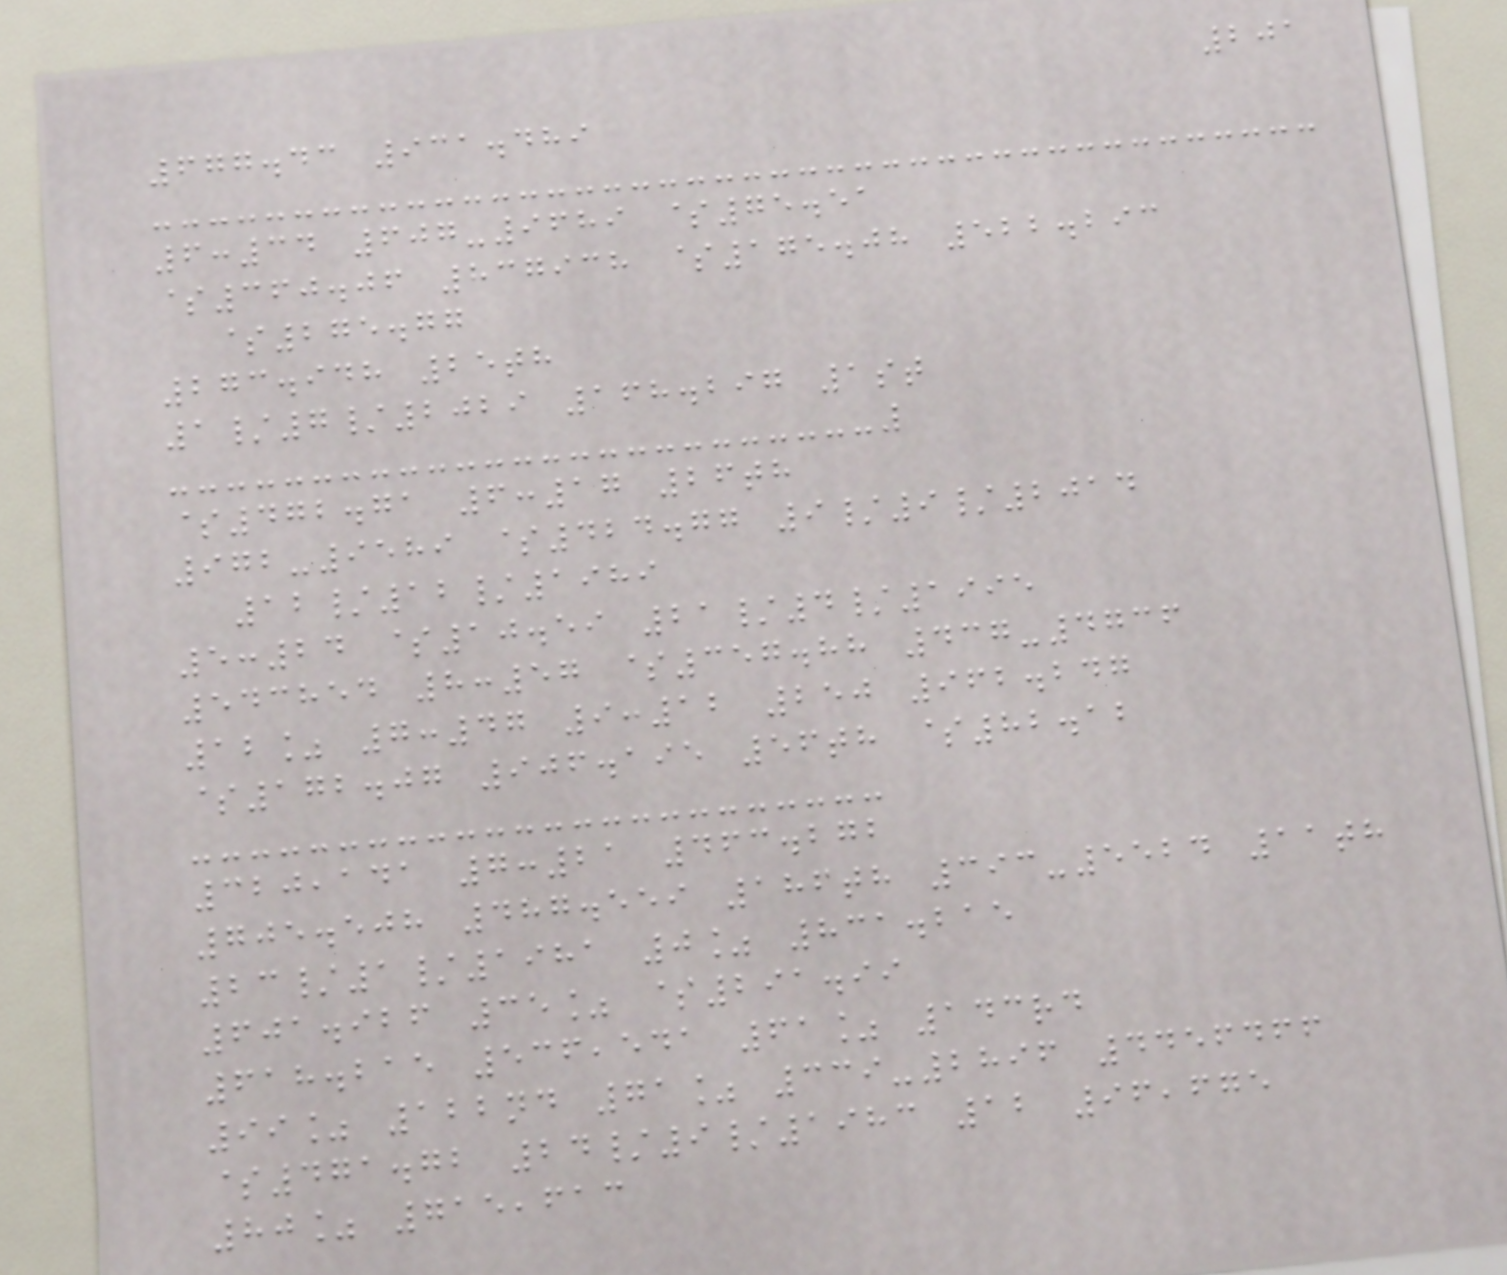201
677.43 931.489
6:34 607-9689 $75.51
$360.06 837938 $175.08 522.293
$275.77
273.948 25th
1/7/2029 168.297 1st
$472.71 6:17 26th
972-9589 $424.77 9/9/2014
12/12/1989
5:24 $10.59 21/4/1995
543854 8:57 $357.88 437-4736
12% 7:47 9:12 250 962.247
$172.07 906.195 56th $82.12
320,141 7:21 463.272
705.508 487.559 186th 393-5524 11th
23/1/1981 0% 831.215
601.926 35% $291.99
618.215 536,541 61% 143rd
99% 122nd 71% 339-2896 4456466
$471.72 24/9/1983 12 96,675
80% 715,613
